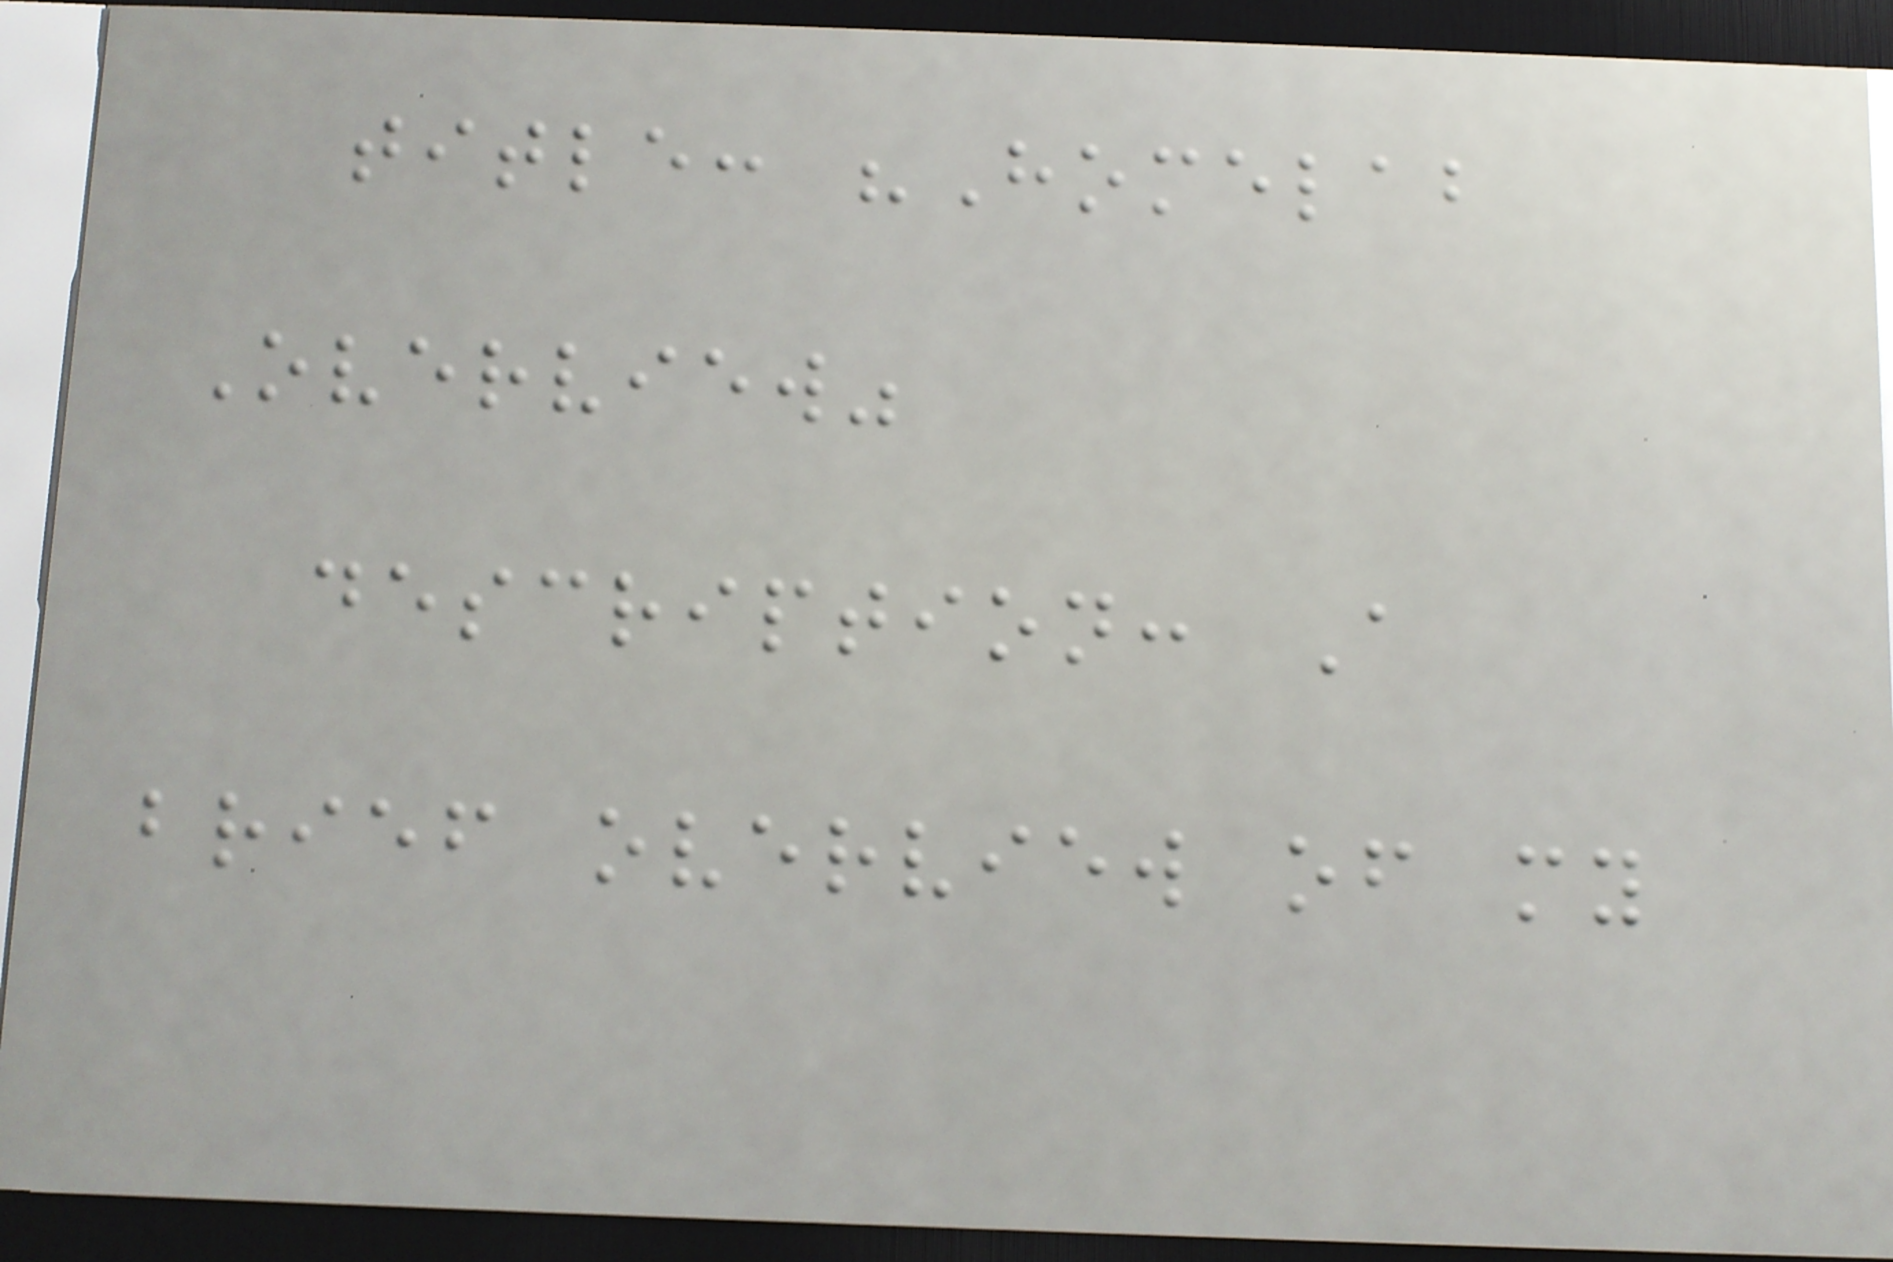title: "Homelab
Overview"
description: A
brief overview of my
